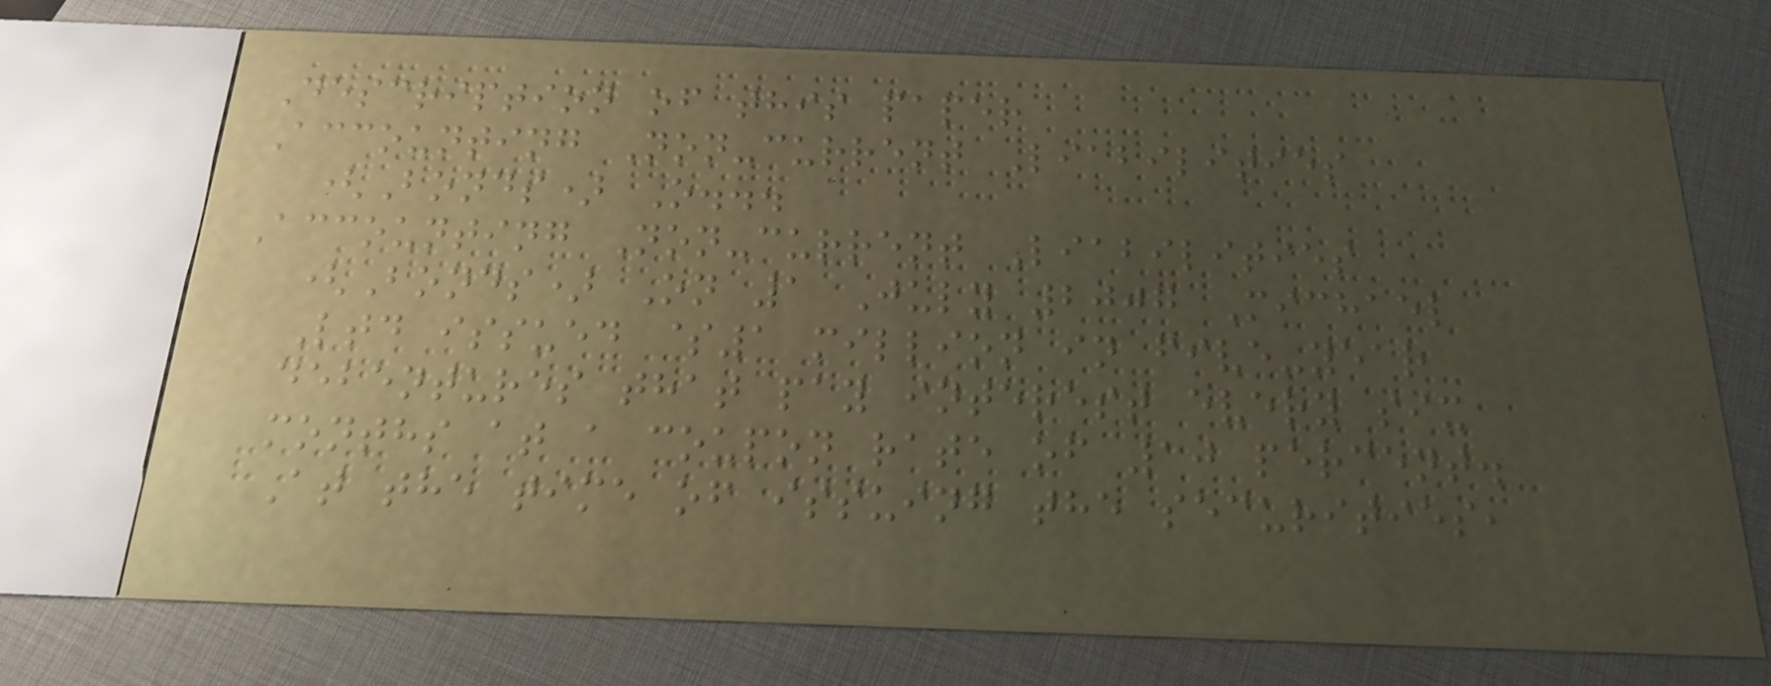Description of this paper
Accounting Non-current Liabilities
(Bonds) O...
Accounting Non-current Liabilities
(Bonds) On 1 July 2007 Michael
Ltd issued $1 million in five-year
debentures that pay interest every six
months at a coupon rate of 10 percent.
At the time of issuing the securities,
